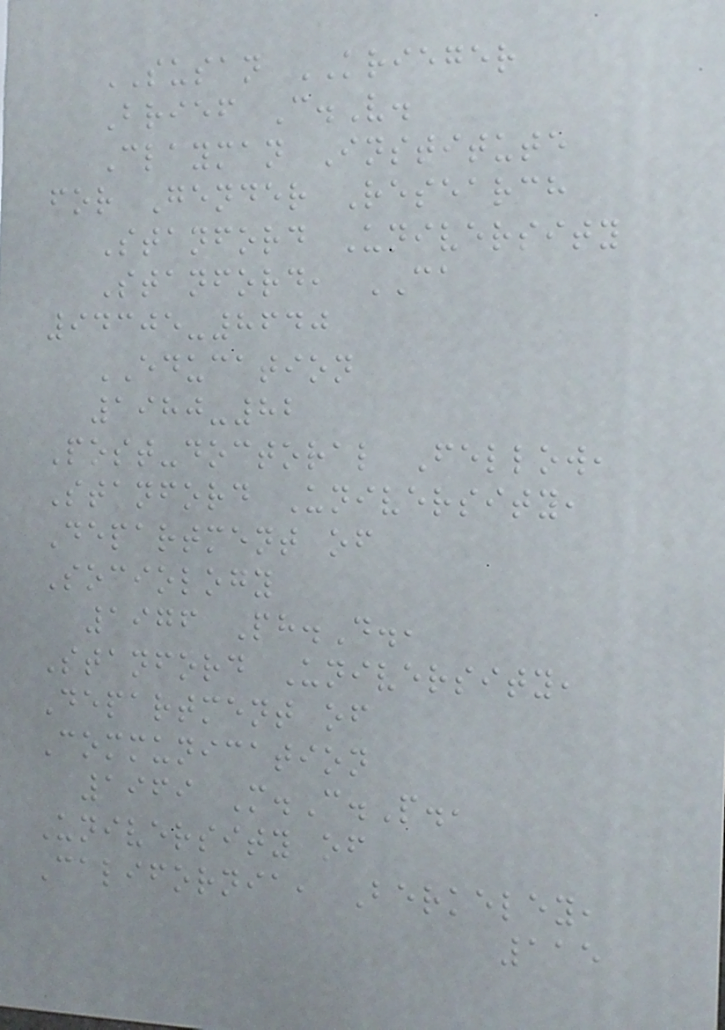SUSAN KRIEGER
Brief C.V.
Clayman Institute
for Gender Research
Stanford University
Stanford, CA
94305-8640
EDUCATION
1980-82
Post-doctoral Fellow,
Stanford University,
Department of
Sociology
1976 Ph.D.,
Stanford University,
Department of
Communication
1969 M.C.P.,
University of
California, Berkeley,
115
